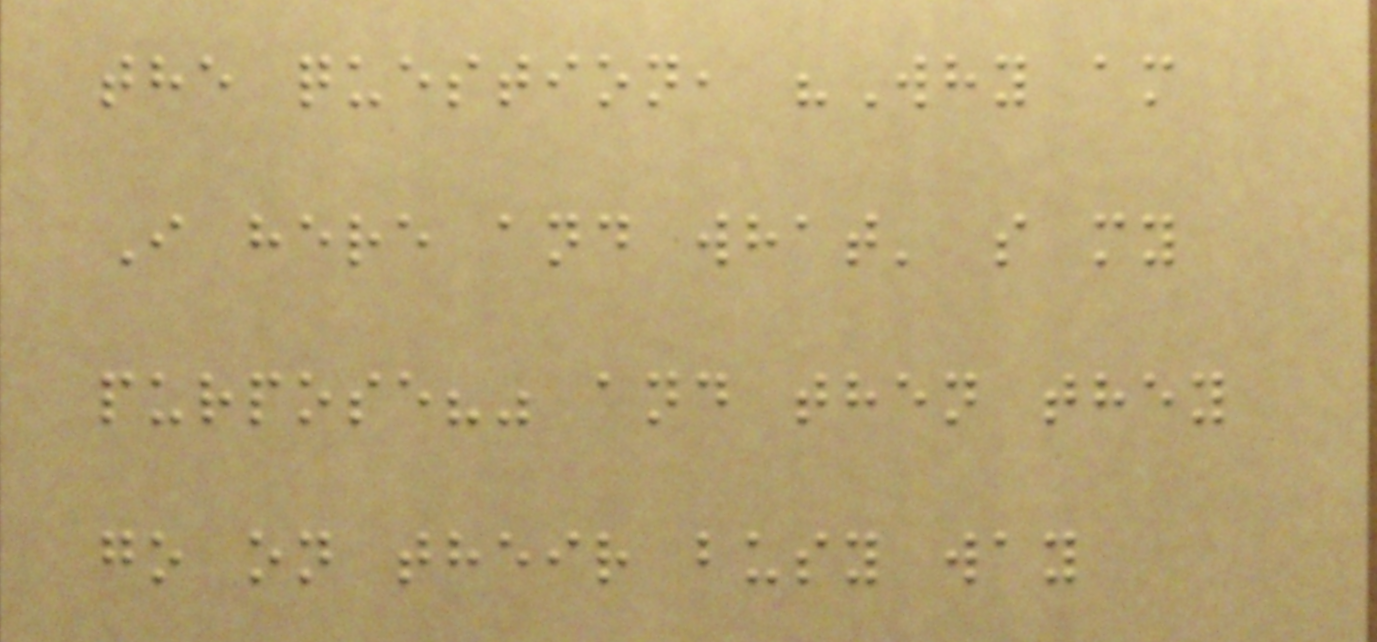the question, "Why am
I here and what' s my
purpose?" and then they
go on their busy way
